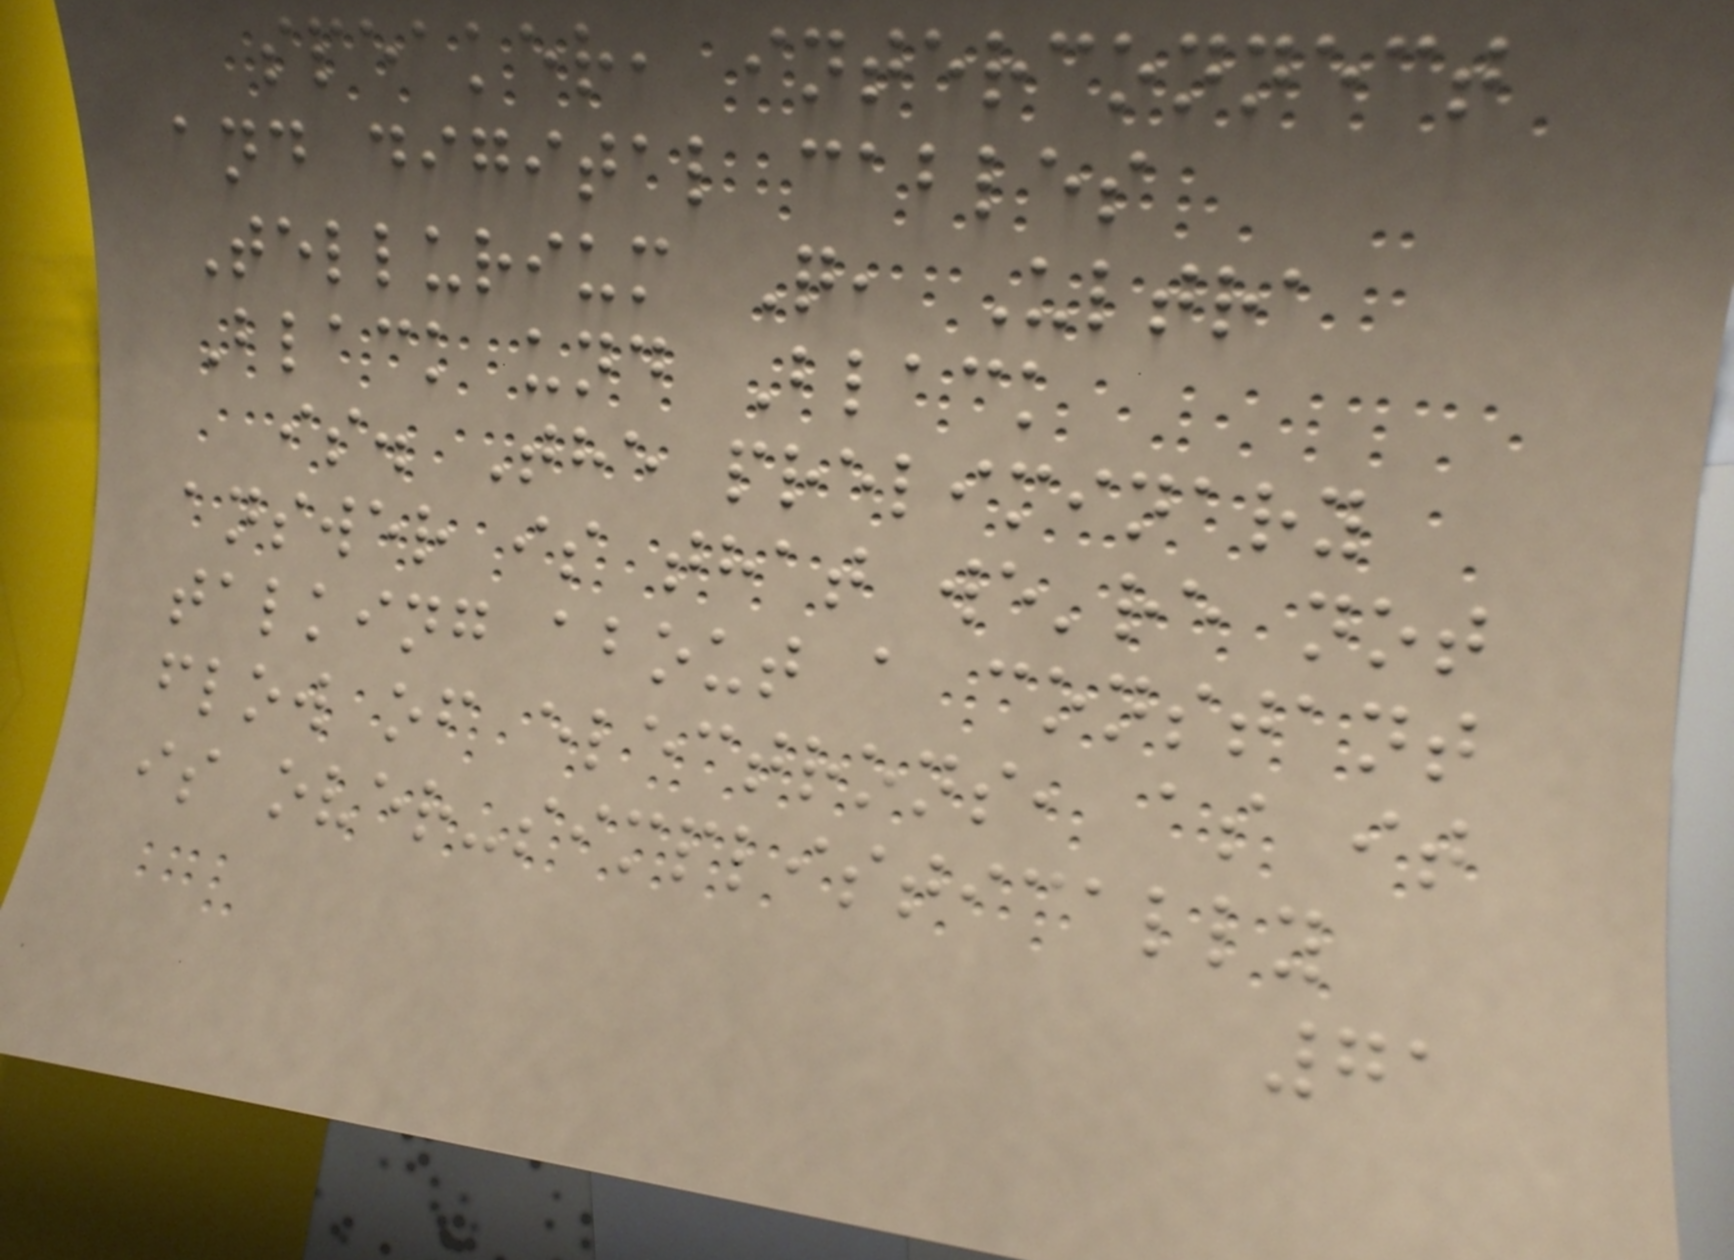speaker, interconnect
and digital cables
Tellurium Q, Ultra
Black und Black
is. The preliminary
answer is that we're not
talking about a constant
flow of electrons, as it
is over-simplistically
71
